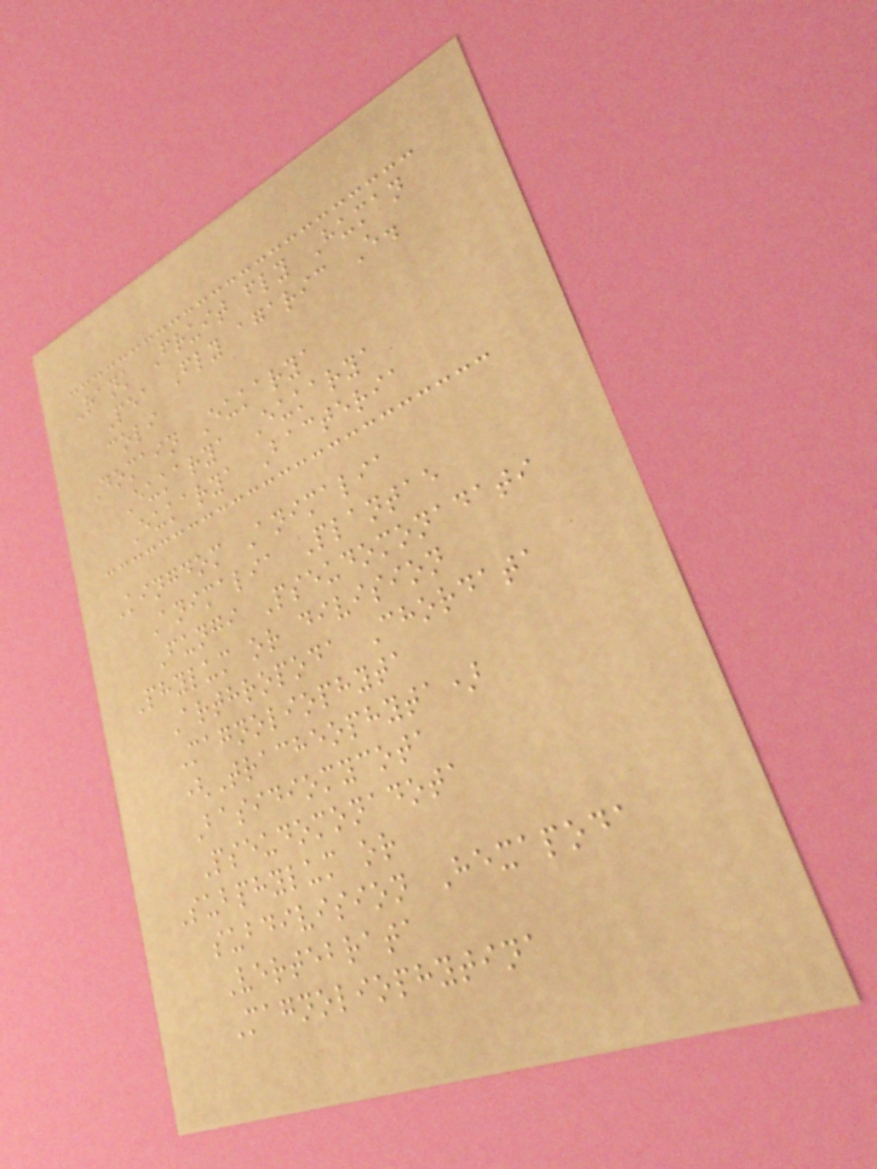Rank Fruit fly Human
Pea Fly agaric E.
coli
Domain Eukarya
Eukarya Eukarya
Eukarya Bacteria
Kingdom Animalia
Animalia Plantae
Fungi Pseudomonadati
Phylum or division
Arthropoda Chordata
Magnoliophyta
(Tracheophyta)
Basidiomycota
Pseudomonadota
Subphylum or
subdivision Hexapoda
Vertebrata
Magnoliophytina
